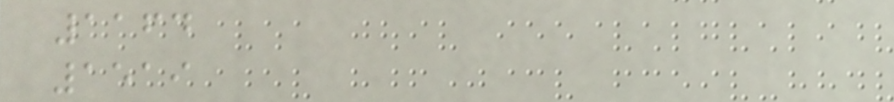1164
1519
